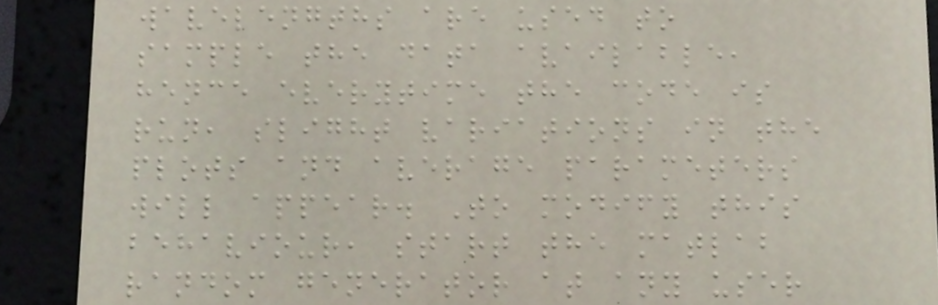wavelengths are used to
sample the data available,
hence everytime the code is
run, slight variations in the
plots and average parameters
will appear. To modify this
behaviour, start the matlab
random generator at any user
